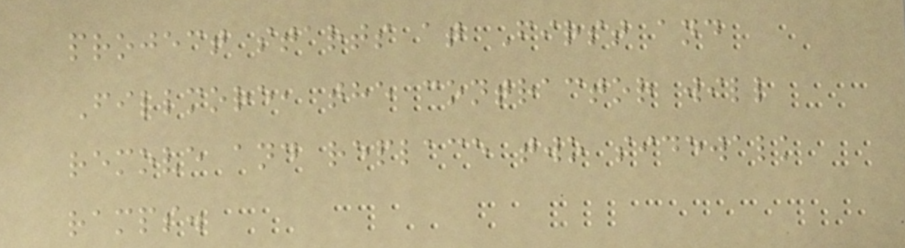project starts at First and
Fillmore, the contractor will
remove and replace two sidewalk
ramps.
